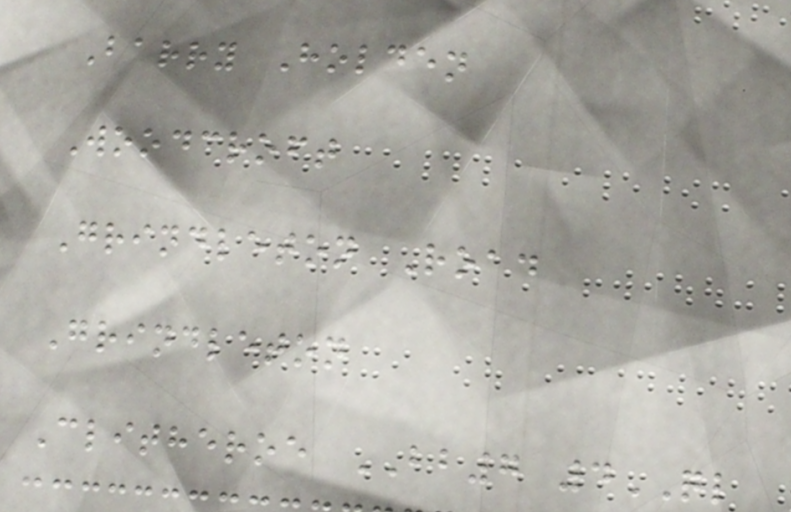Barry Holden
Woodcroft
Grindleton Road
Grindleton
Clitheroe BB7 4QL
